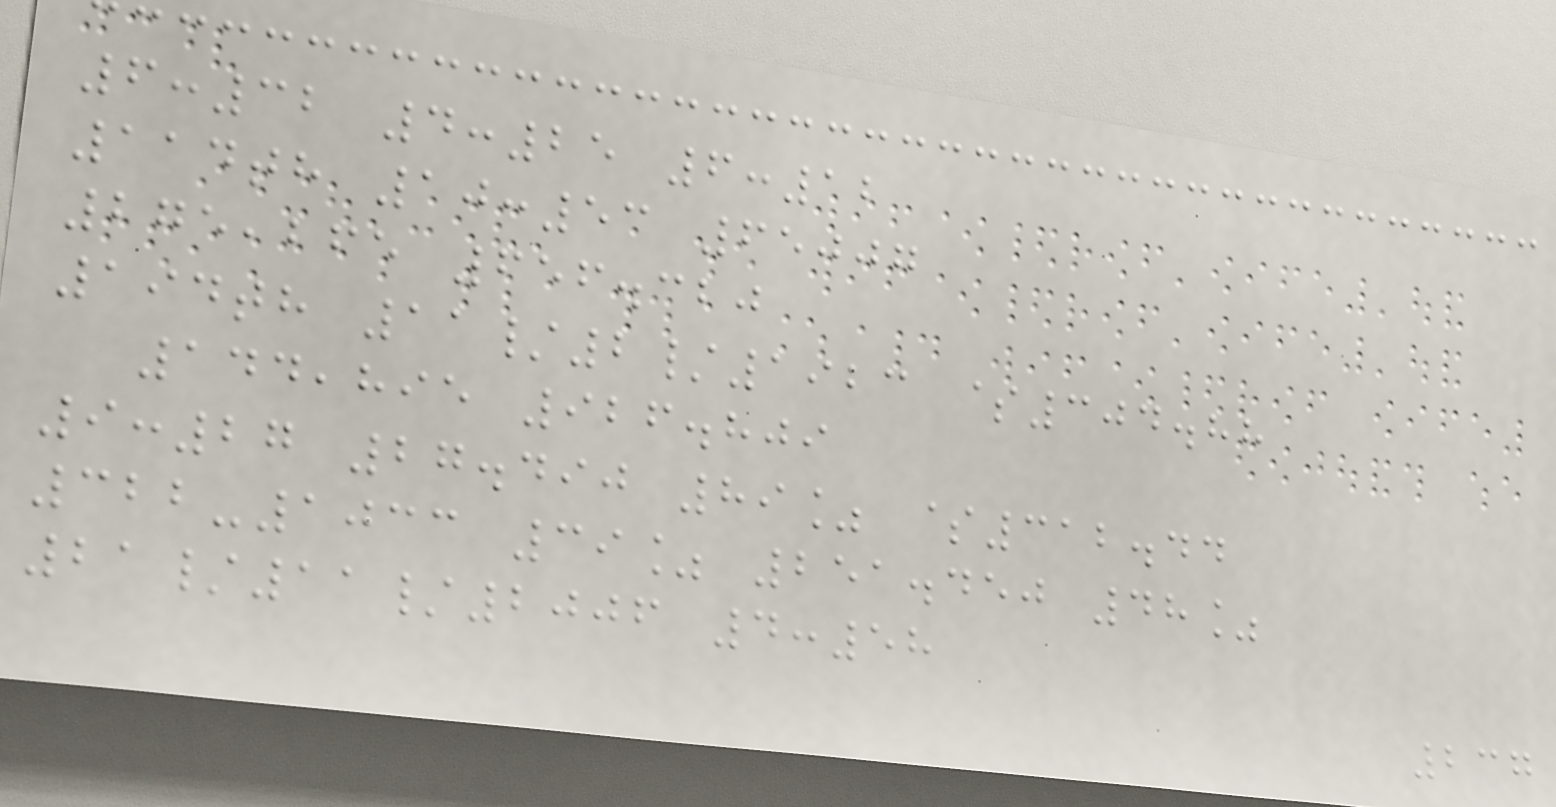6:32 4:25 6:12
114th 10:53 65007
275,265 656.320
194th 11/2/1923 $304.88
144,895 926.809
9:27 27.490 89% $312.44
322-1033 39% 251.450 48%
21/11/2006 4:58
237
